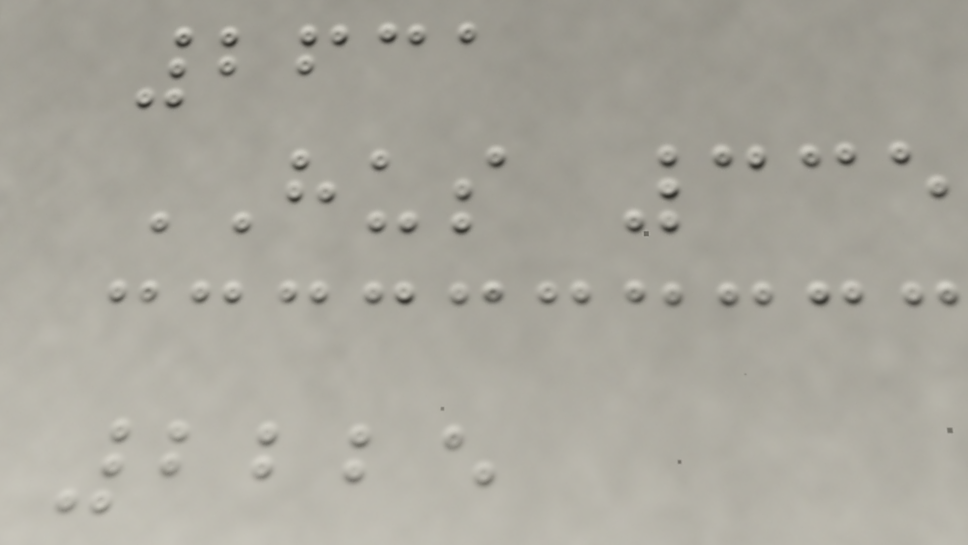2631
HUS 335
2225
